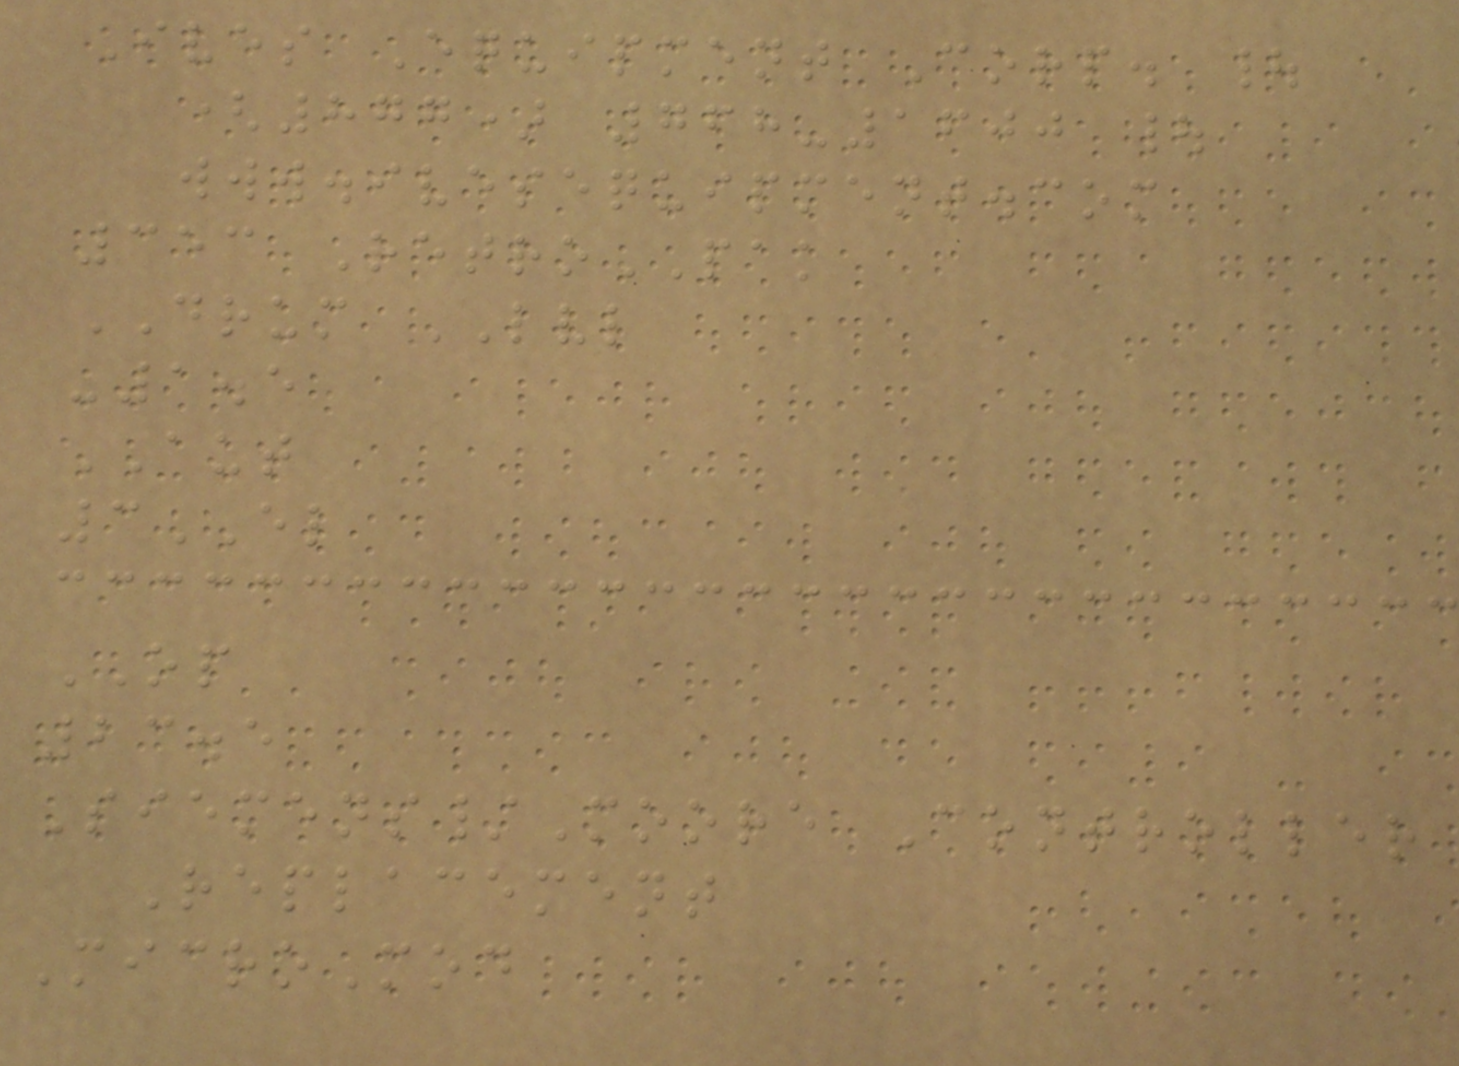Ives Equipment Corp. |
(877) 768-1600 |
www.ivesequipment.com
353 RetroPAK
DRUM LVL
-1.5
AUT
3EL
OP
23.5
Siemens/Moore Controller
Replacement
MicroMod
